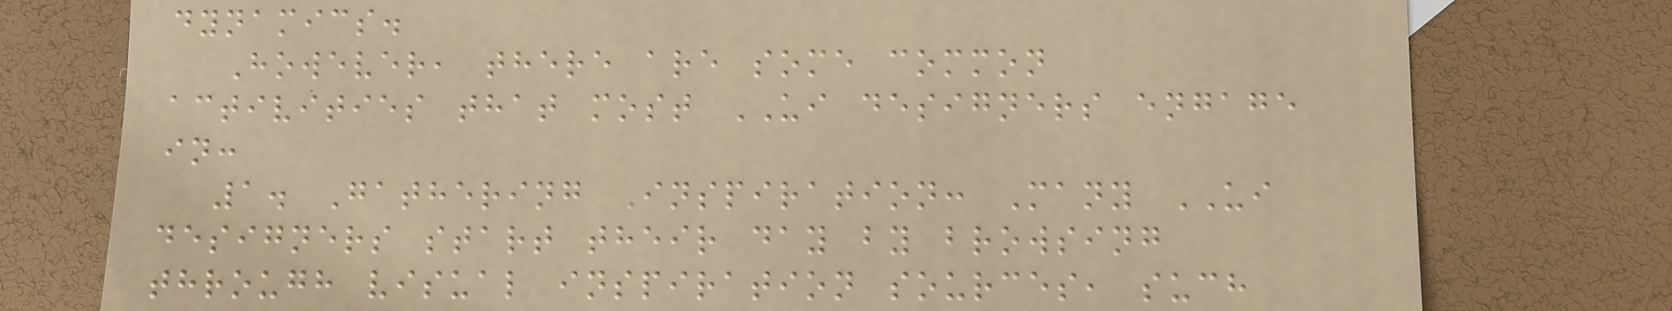dynamics.
However, there are some common
activities that most UI designers engage
in:
1. Gathering Inspiration: Many UI
designers start their day by browsing
through visual inspiration sources, such
